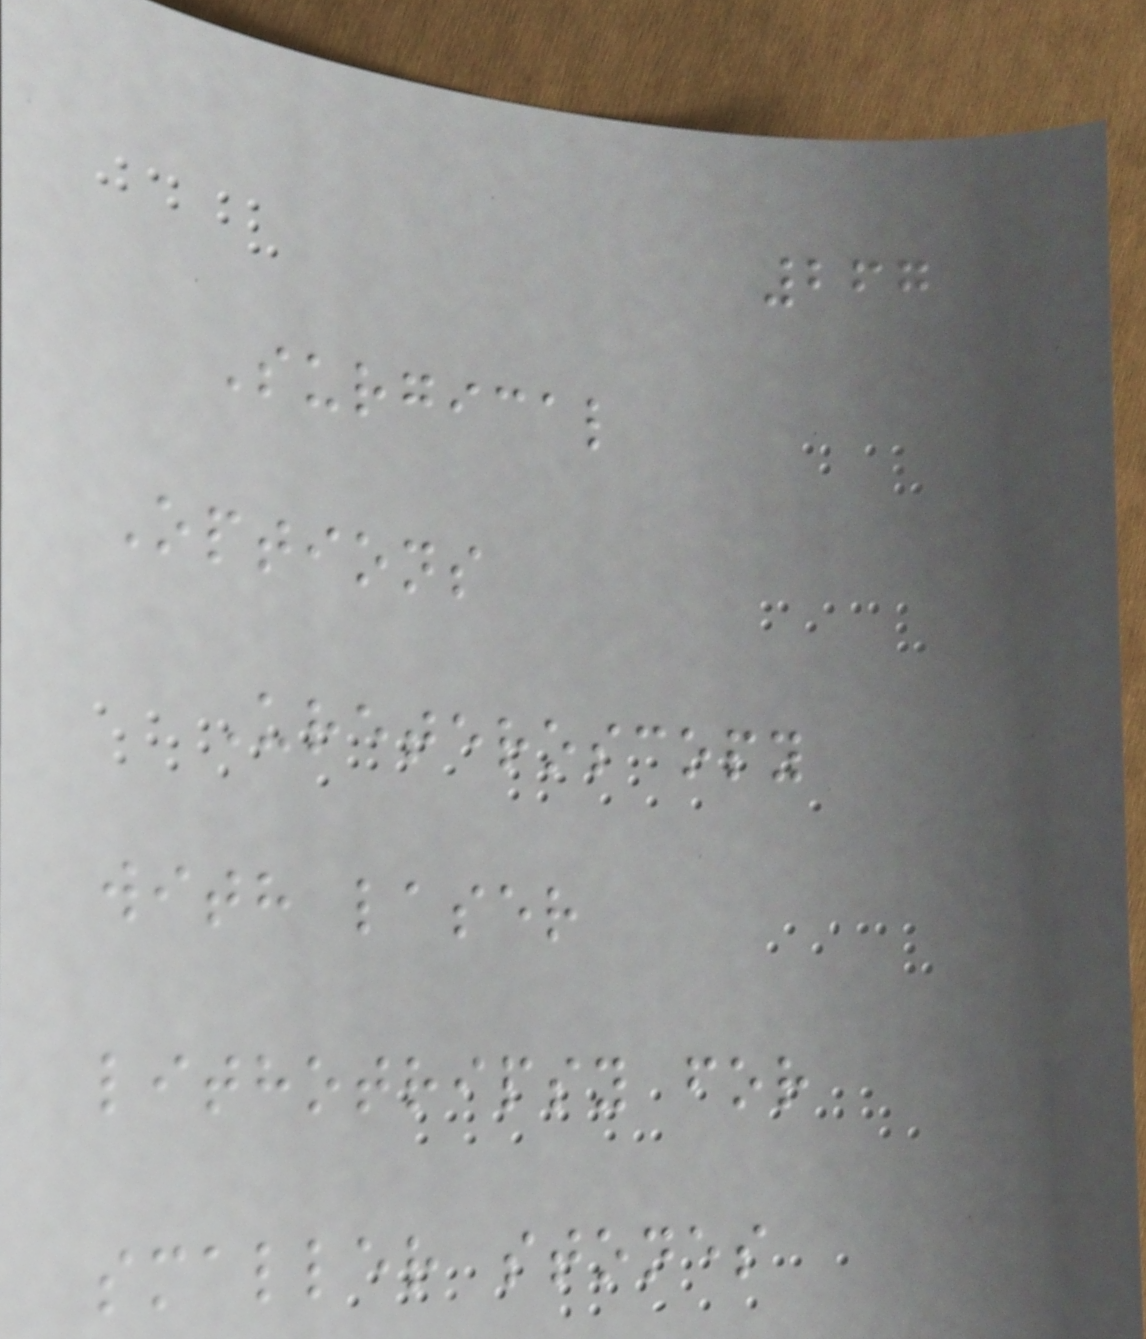267
Surgical
Options
Ureteroscopy
with laser
lithotripsy for
smaller stones
